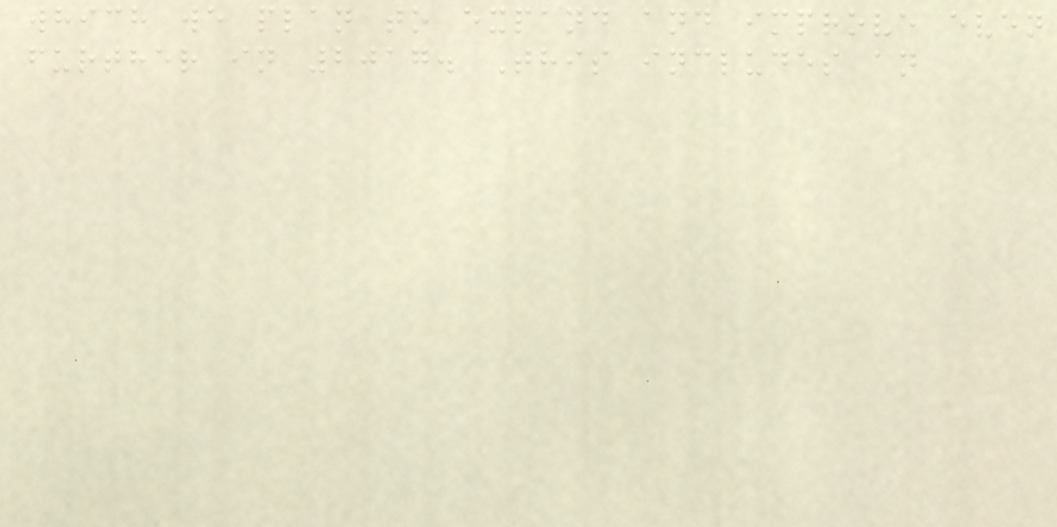which we plan to expand and improve even
further in 2017. This includes an
